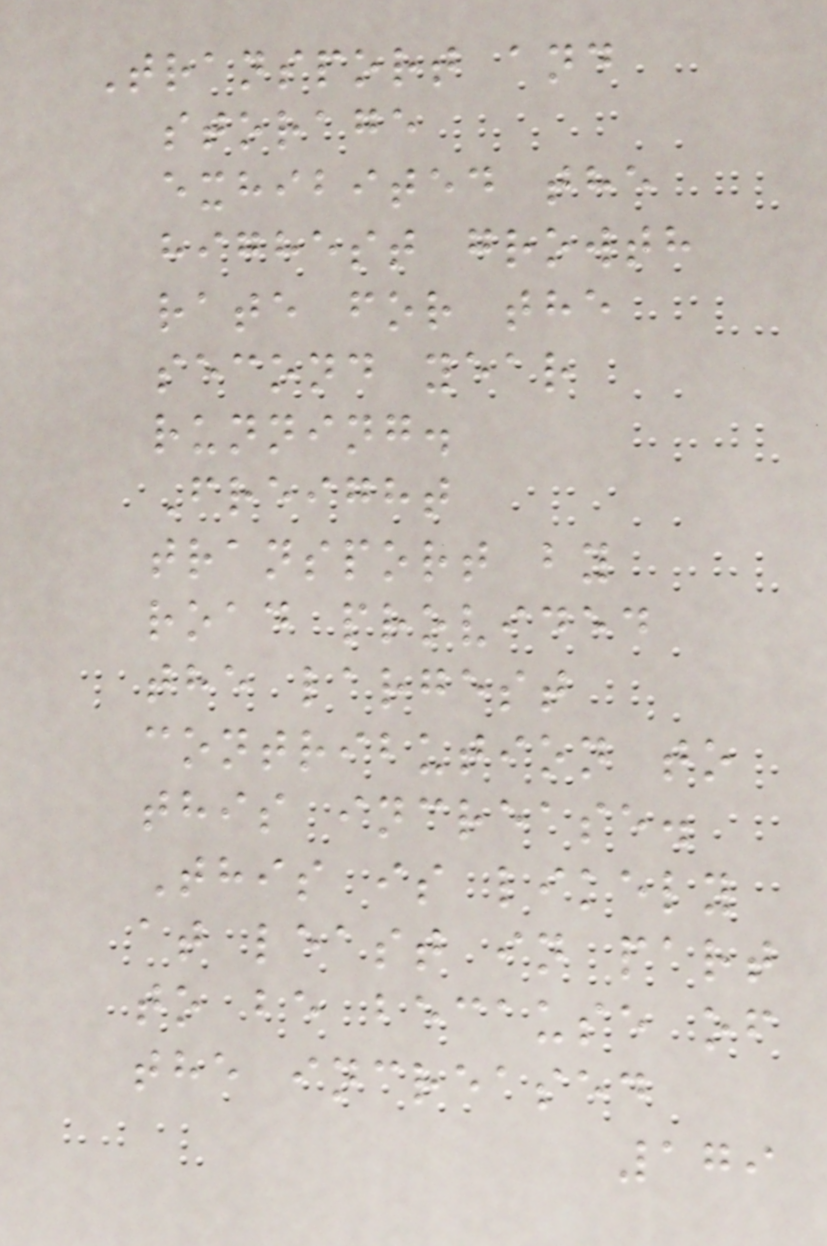Transport and
storage
exhibited the
highest growth
rate for the
second year
running.
Freight
transport by
road provided
the largest
contribution to
this increase.
This is likely
at least in part
to be because of
the increased
179
